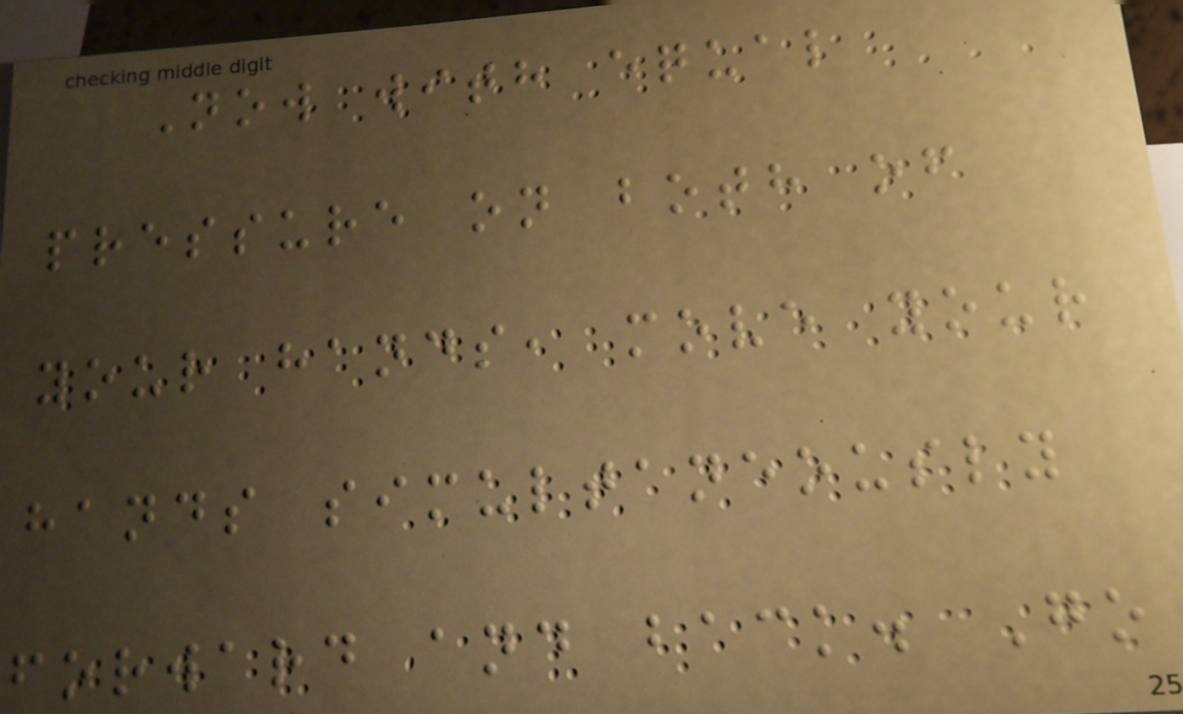Now with equal
pressure on both of
your hands, move your
hands simultaneously
forward and back. Go
